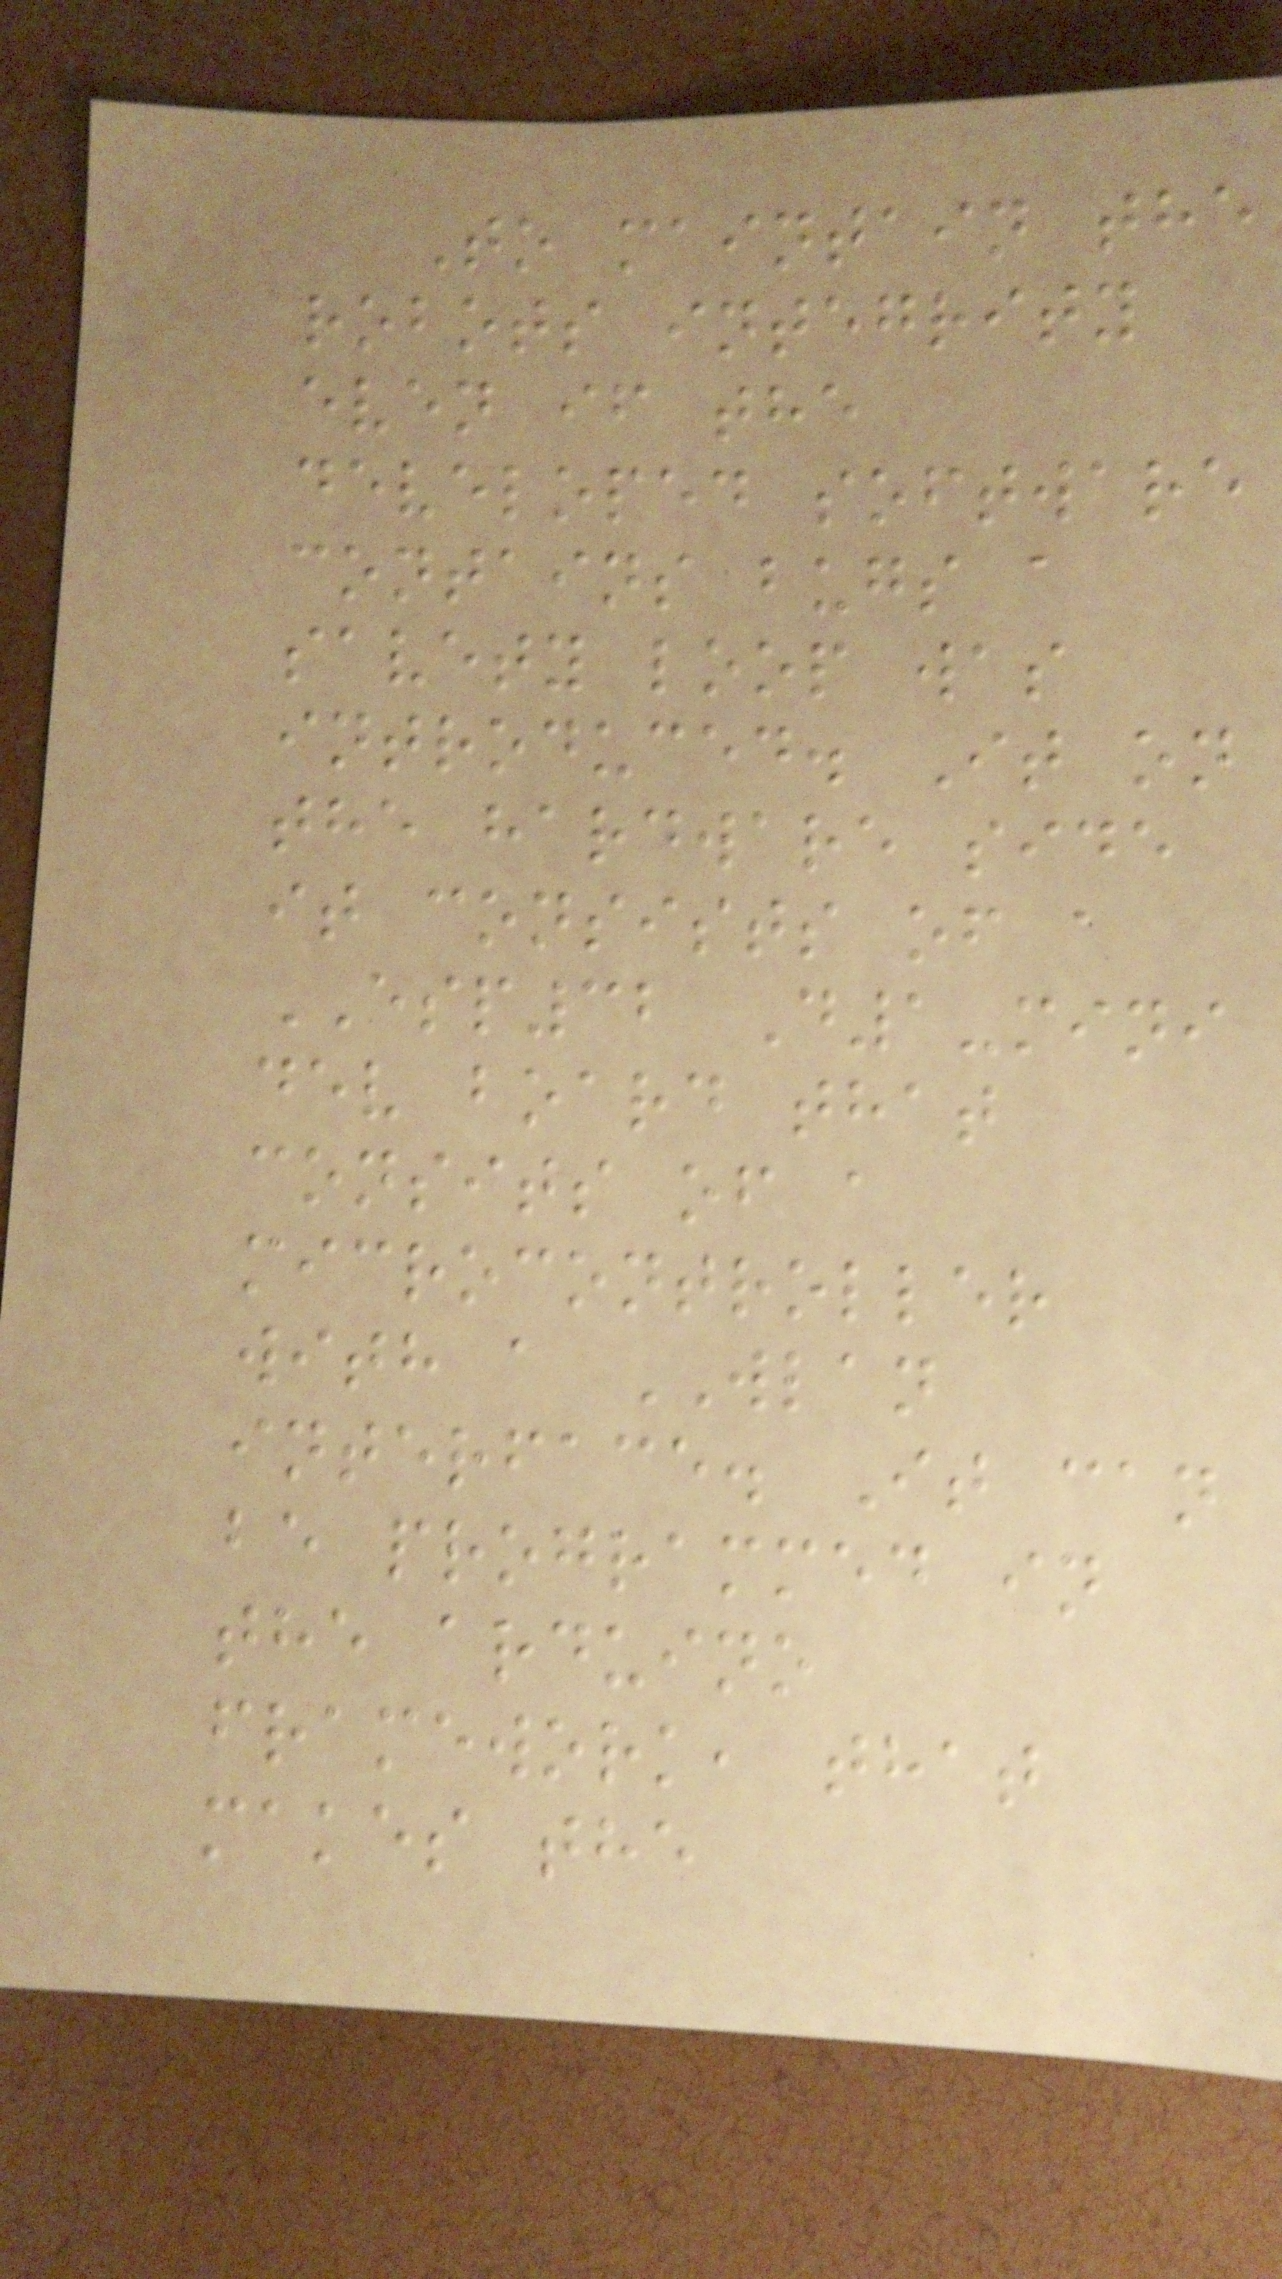To maintain the
robots integrity
even if the
developed software
contains bugs a
savety loop was
introduced. It on
the hardware side
it consists of a
ESP32 D1-mini
dev board that
consits of a
microcontroller
with a WLAN
interface. It can
be programmed in
the arduino
framework, that
makes the
